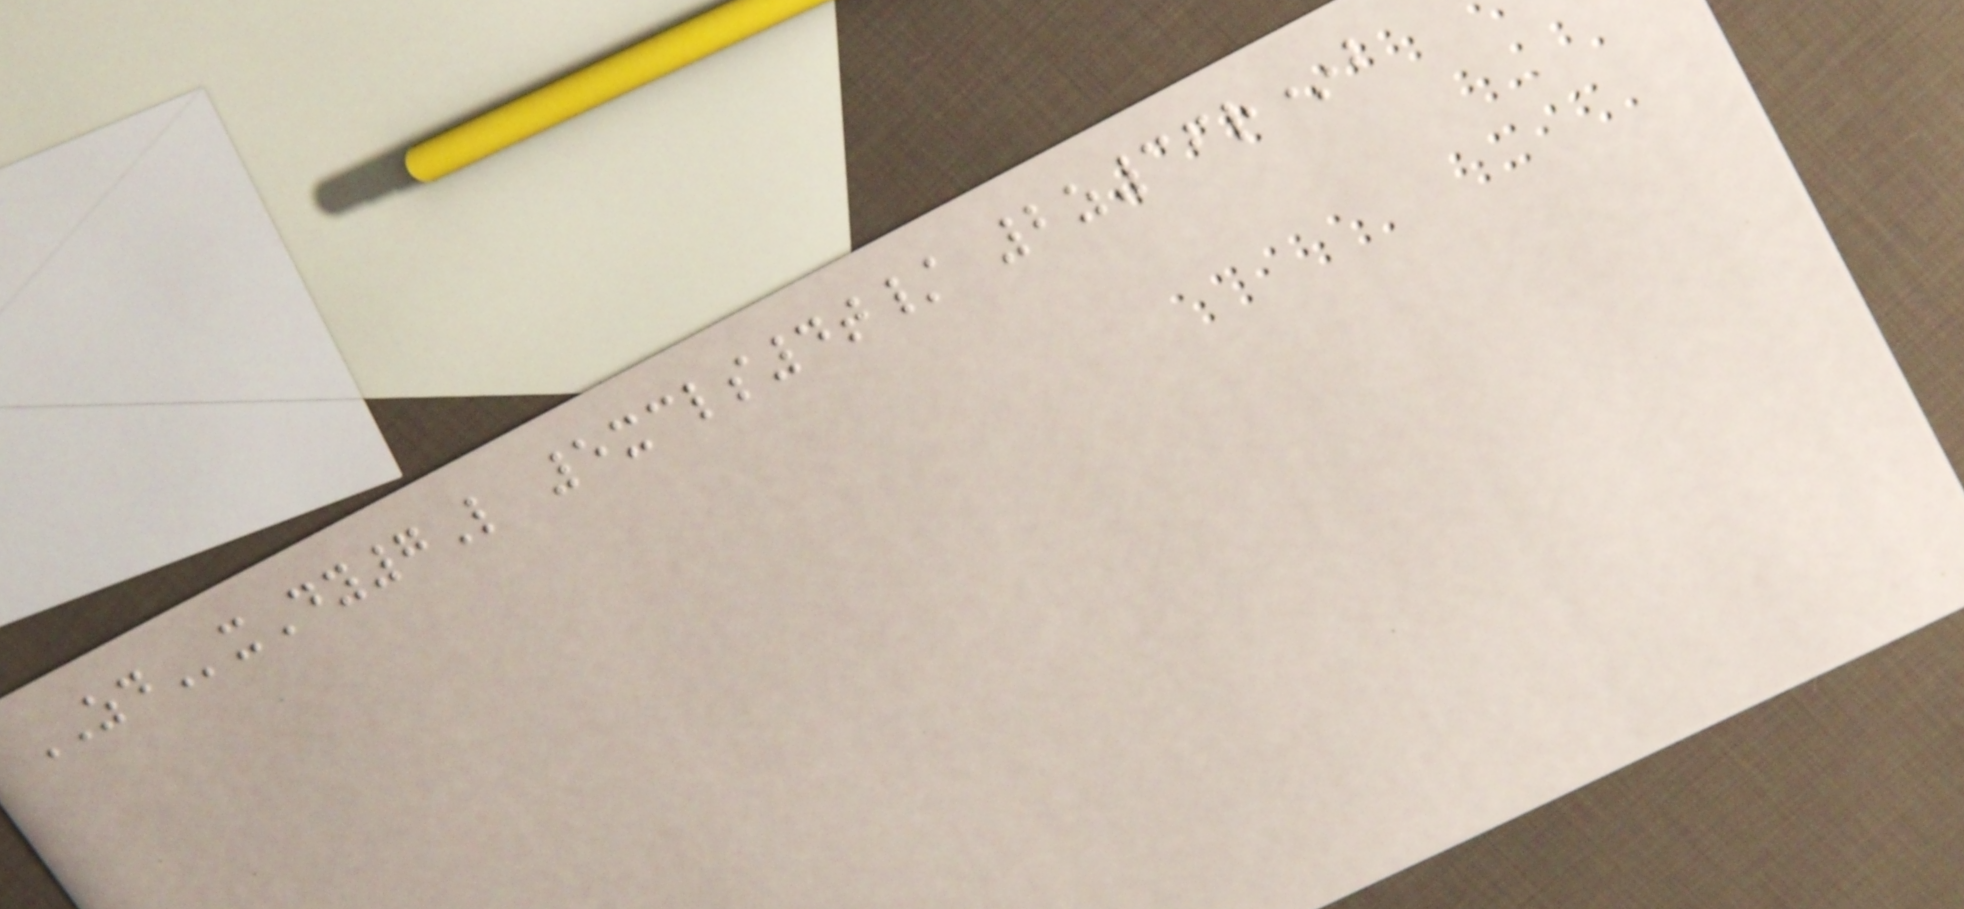ZDxDy7L 5xcls4t/ 2z36r*b
